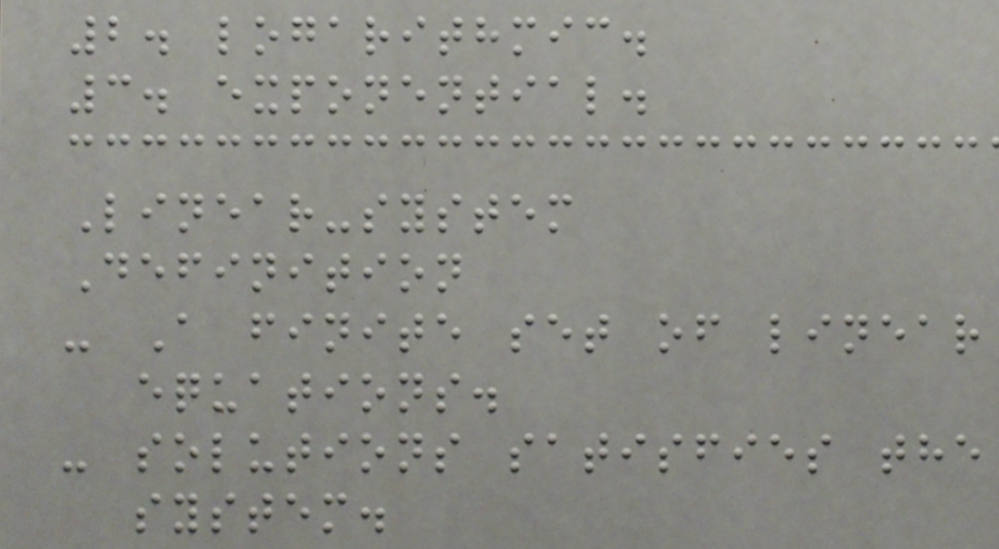2. logarithmic.
3. exponential.
Linear-system
Definition
- A finite set of linear
equations.
- solutions satisfies the
system.
